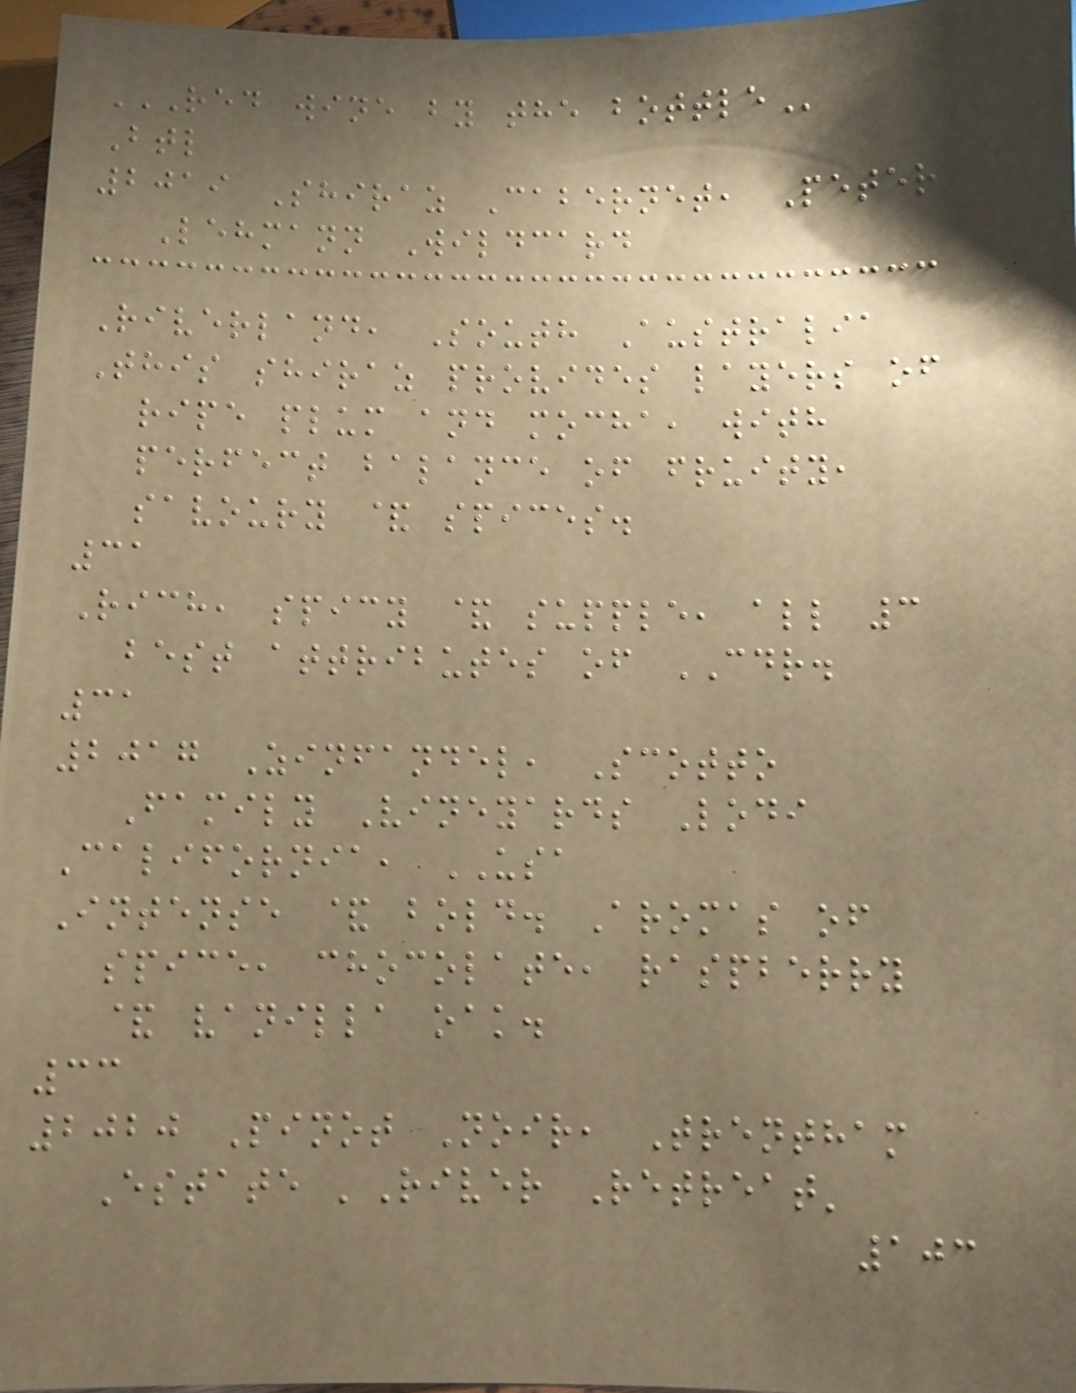RED WINE BY THE BOTTLE
Btl
2019 Shiraz Cabernet, Peter
Lehmann Wildcard
Riverland, South Australia
This shiraz provides layers of
ripe plum and mocha, with
perfect balance of fruity,
savoury & spices.
31
Rich, spicy & supple, all 3
best attributes of CDR.
31
2017 Zinfandel, Scotto
Family Vineyards Lodi
California, USA
Intense & bold. Aromas of
spice, chocolate, raspberry
& vanilla oak.
33
2020 Pinot Noir, Trentham
Estate 'River Retreat'
103
